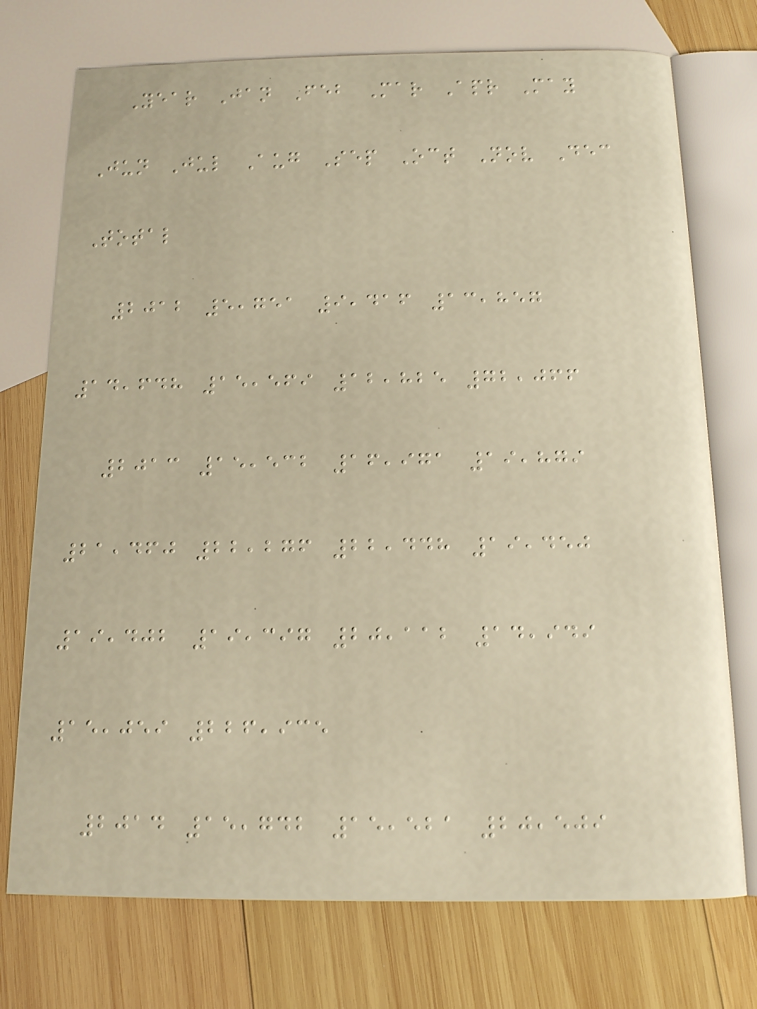Year Jan Feb Mar Apr May
Jun Jul Aug Sep Oct Nov Dec
Total
2012 5,751 9,416 13,857
14,648 15,569 12,825 72,066
2013 15,532 16,971 19,879
21,460 22,276 22,448 19,450
19,402 19,397 20,112 14,949
15,059 226,935
2014 15,742 15,521 20,509
